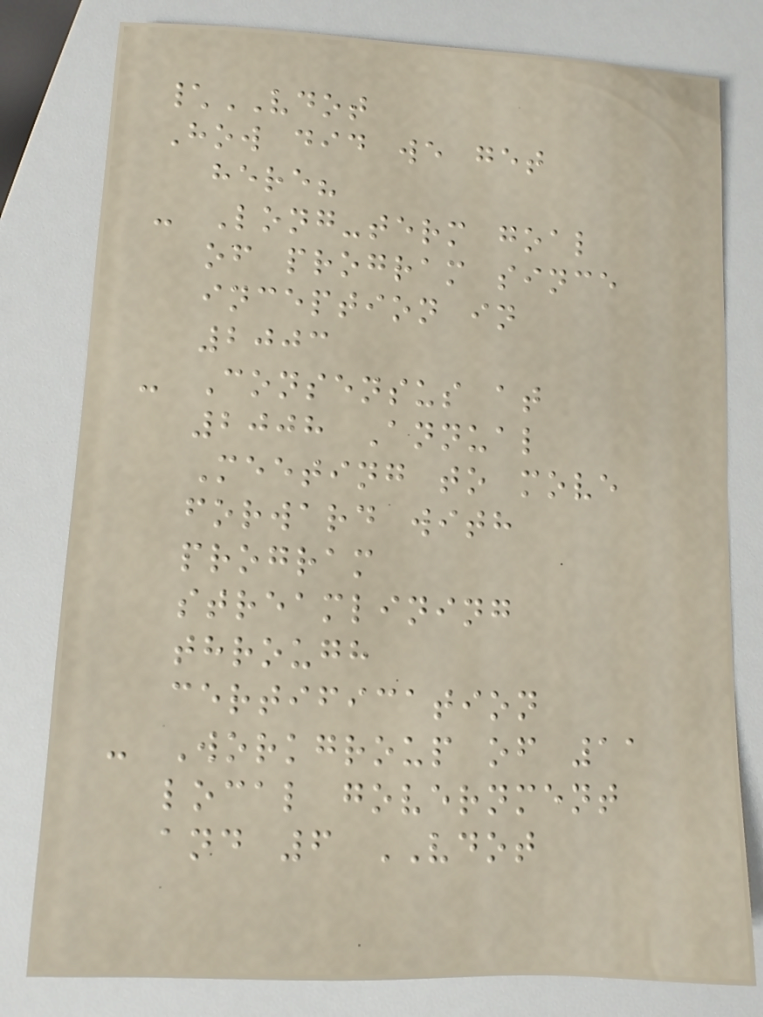\VDOT
How did we get
here?
- Long-term goal
of program since
inception in
2003
- Consensus at
2008 Annual
Meeting to move
forward with
program
streamlining
through
certification
- Workgroup of 11
local government
and 6 VDOT
